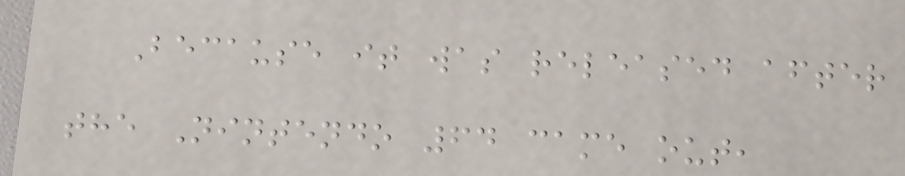Because it was released after
the Nintendo 64 came out,
